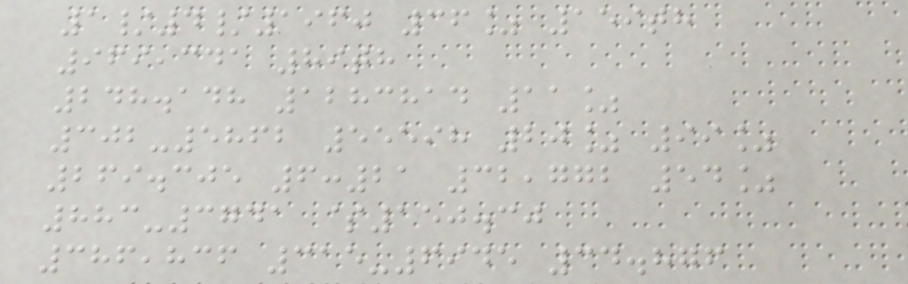1/4/1960 36% 159th
969,341 89th
248.148 1283814 11%
302-5862 55598 20% 99%
269.305 6:21 32,772 54%
883-3741 $150.30
386,836 315-6945 34.876
